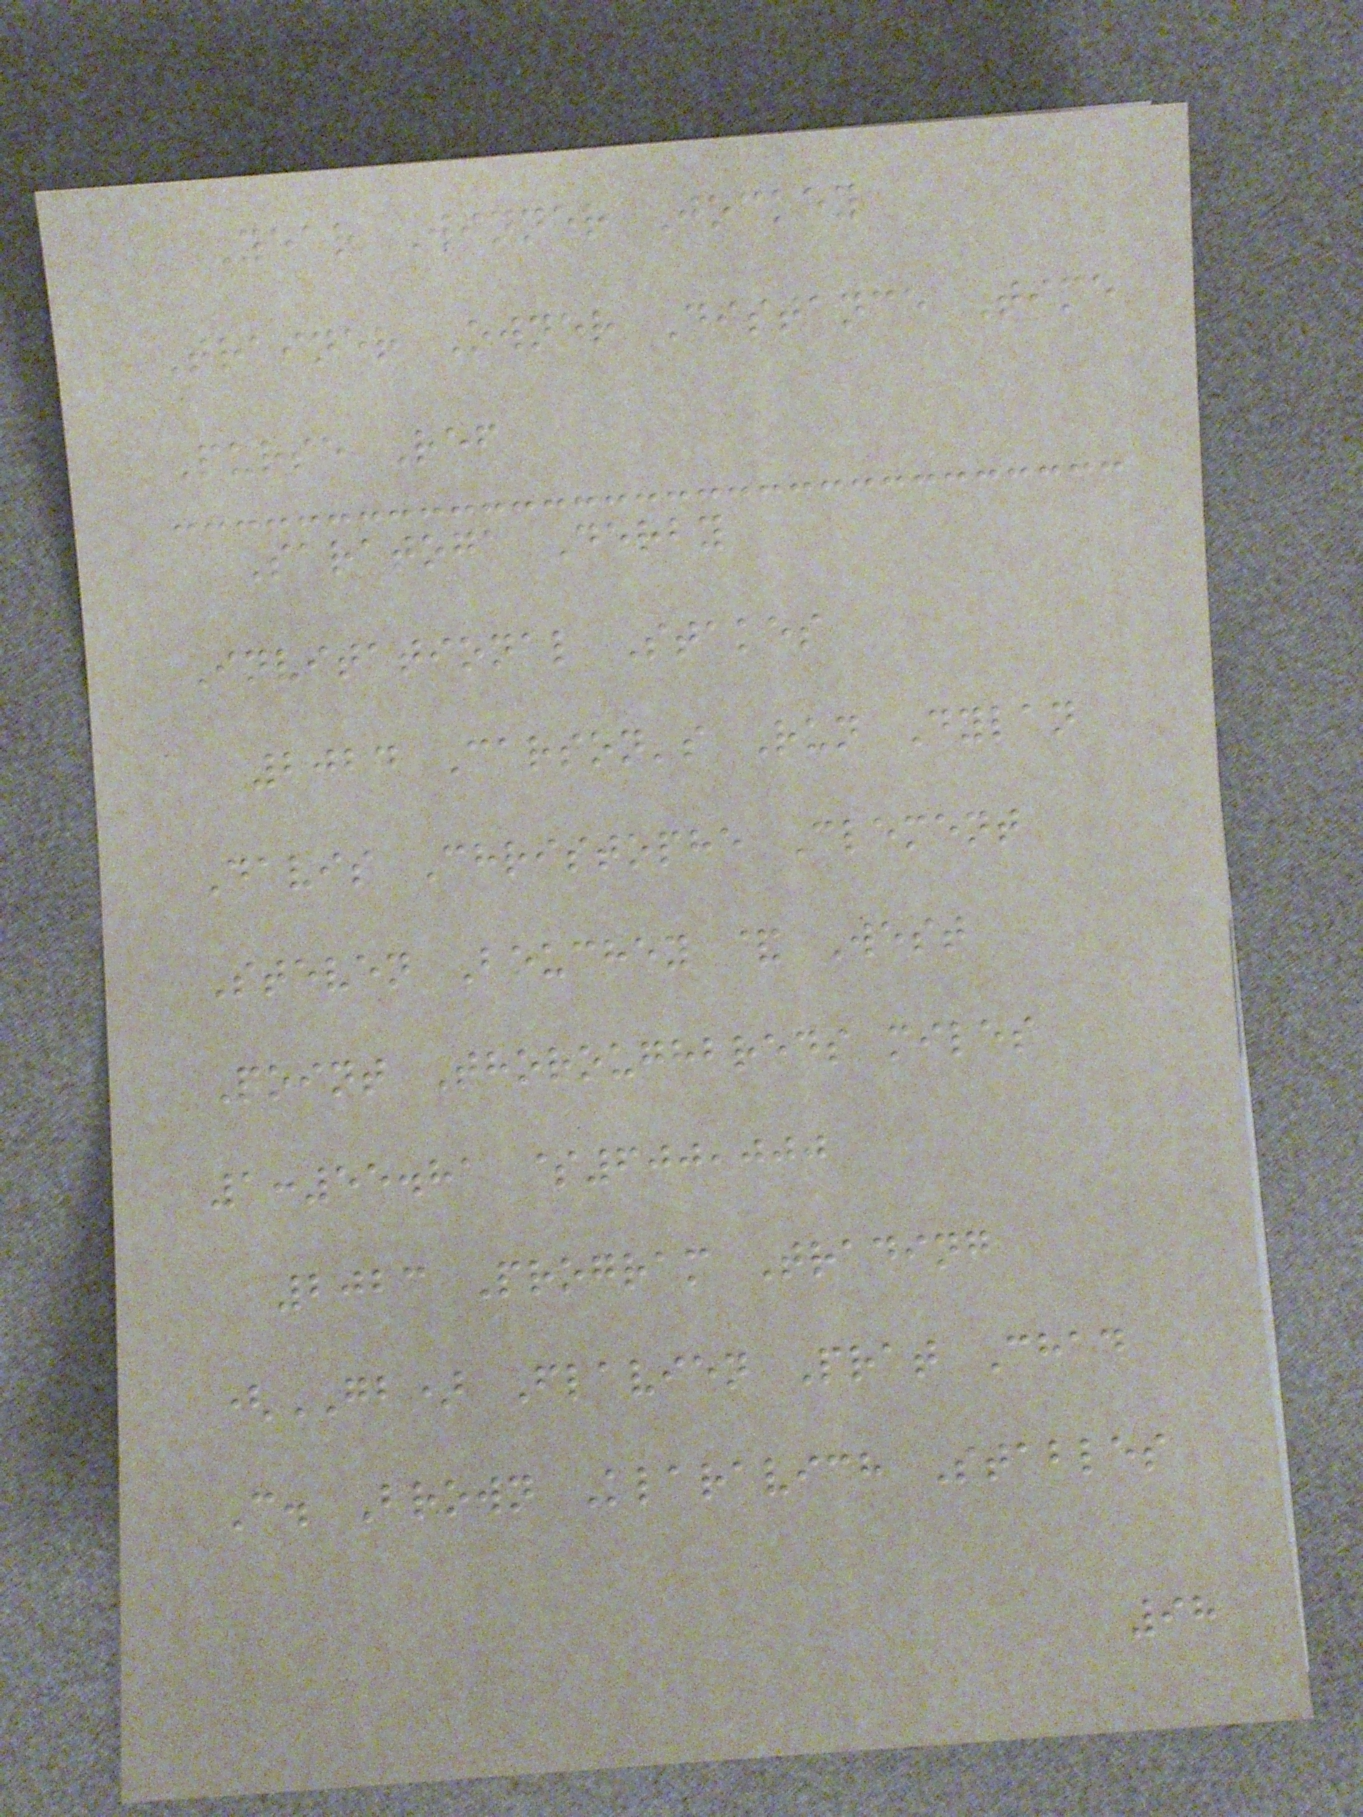Year Winner Jockey
Trainer Owner Distance Time
Purse Ref
Saratoga Derby
Invitational Stakes
2024 Carson's Run Dylan
Davis Christophe Clement
Steven Bouchey & West
Point Thoroughbreds miles
1:55.81 $600,000
2023 Program Trading
(GB) Flavien Prat Chad
C. Brown Klaravich Stables
98
